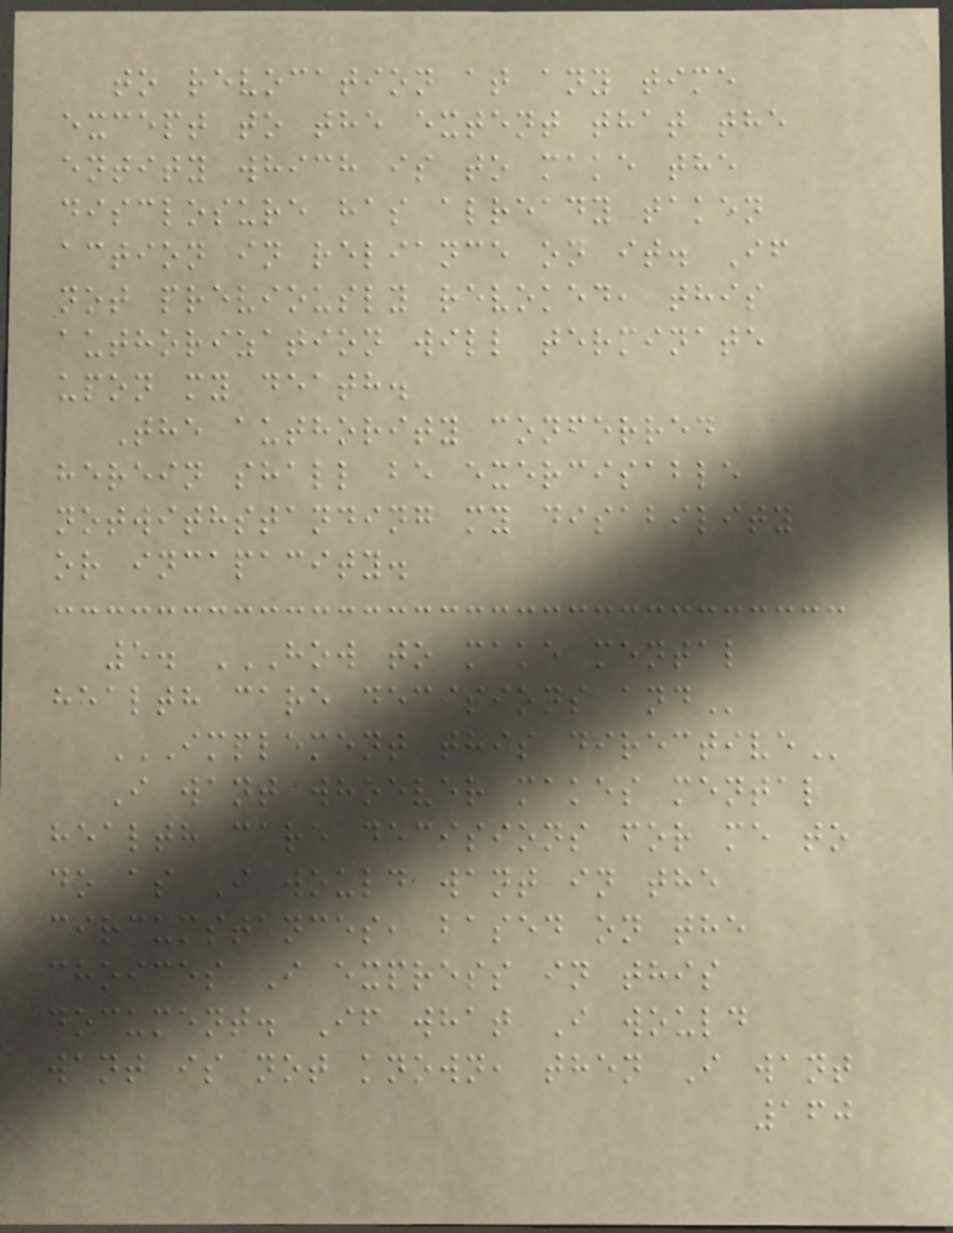to revocation at any time
except to the extent that the
entity which is to make the
disclosure has already taken
action in reliance on it. If
not previously revoked, this
authorization will terminate
upon my death.
The authority conferred
herein shall be exercisable
notwithstanding my disability
or incapacity.
5. HOW TO MAKE MENTAL
HEALTH CARE DECISIONS AND
IMPLEMENT THIS DIRECTIVE
I want whoever makes mental
health care decisions for me to
do as I would want in the
circumstances, based on the
choices I express in this
document. If what I would
want is not known, then I want
160
